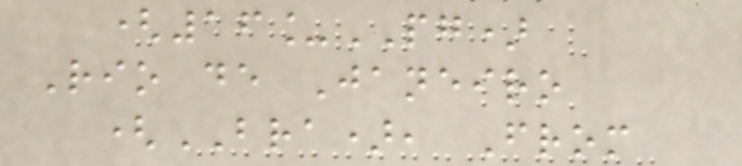(16_PG)
Rio de Janeiro
(BRA), From
